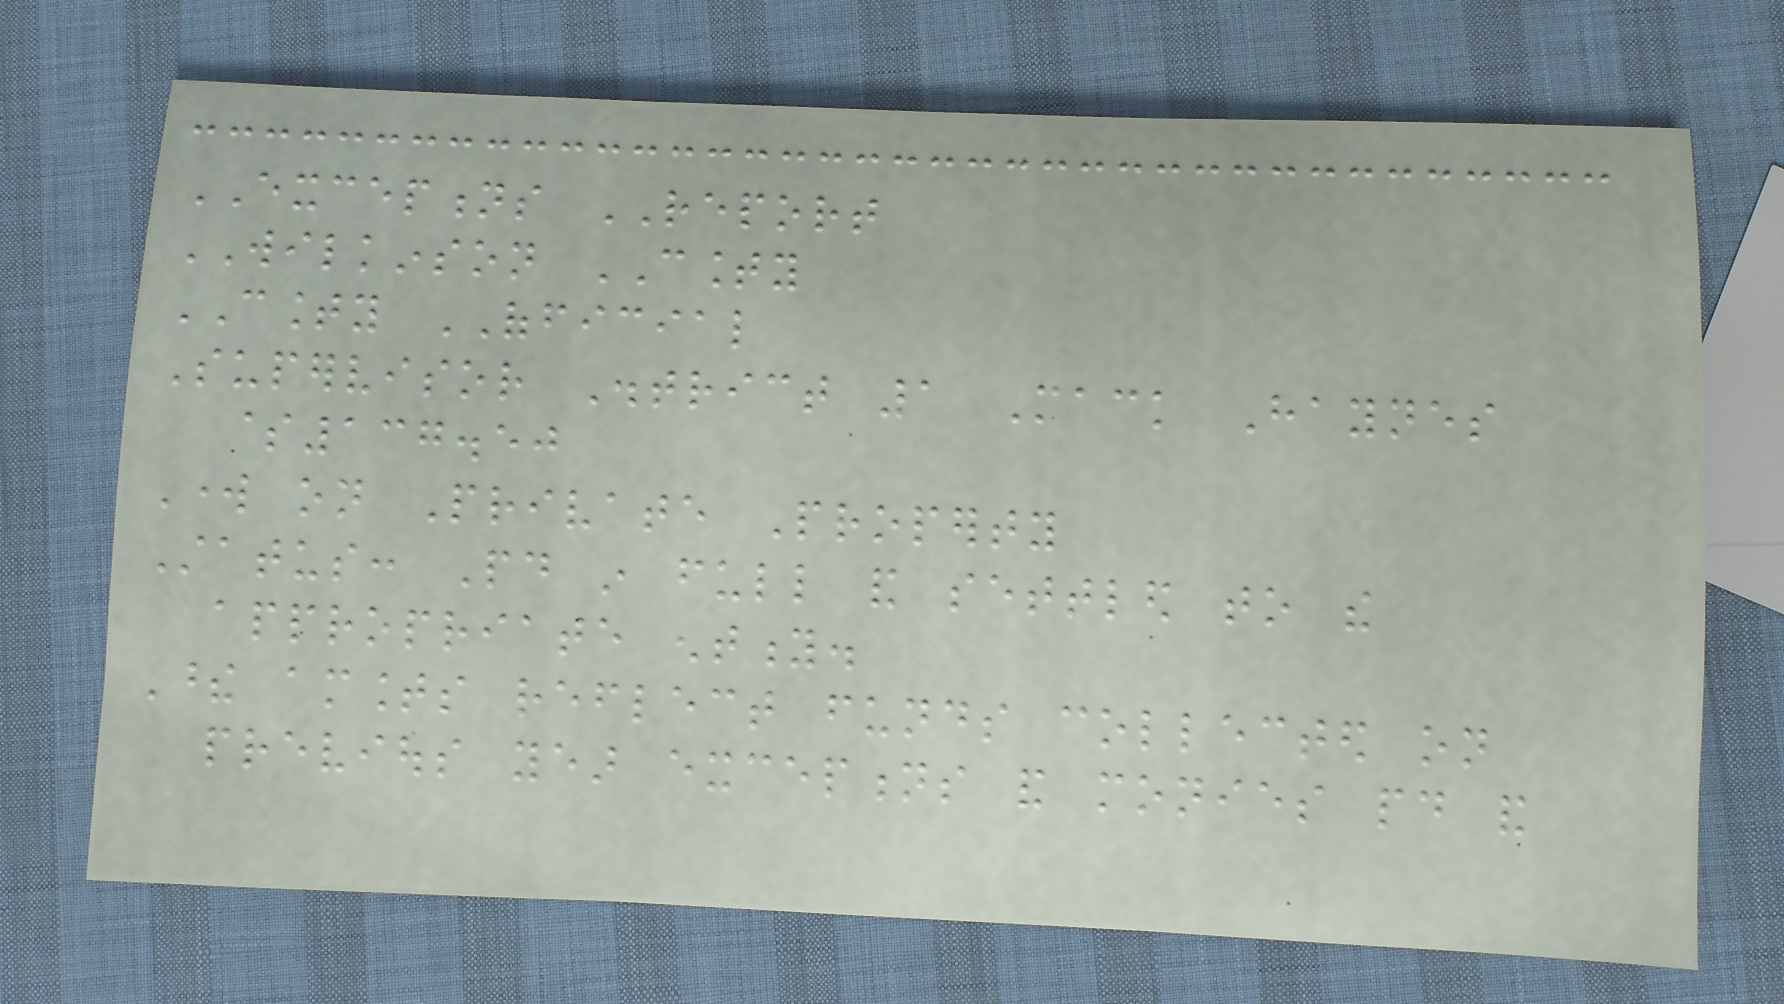EXCEPTIONS REPORT
WILKINSON COUNTY
COUNTY OFFICIAL
Supervisor District 1 Mack Haynes
$137.50
Work on Private Property
Status: Paid in full and settled to the
appropriate entity.
These amounts reflect funds collected on
previous year exceptions and monies paid and
